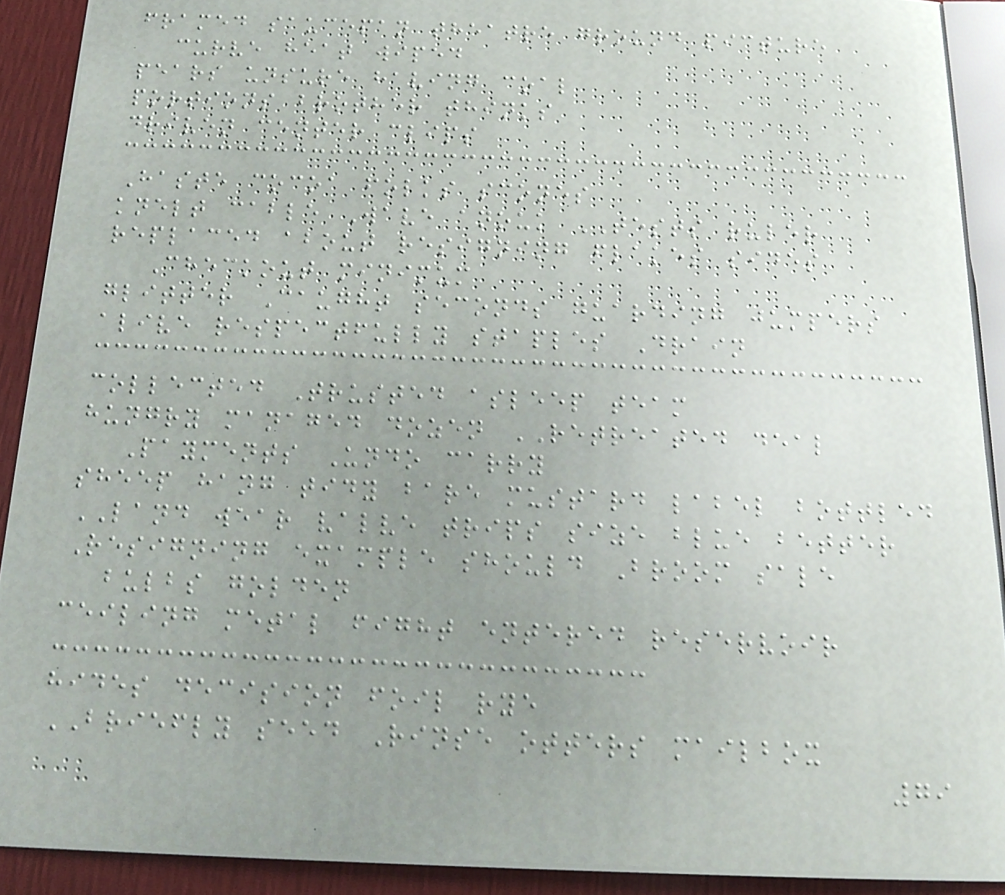framed saucepan theatre ground picture
curve heat wiped
pears unsure having coal
portions brother thinks
driven center clips
Haste cocoa folks scones
knelt cable Wave anouk TESTS ruler
replaced about resigning flakes sides
Checkout minimum
glitter Caught seconds guarding jumpers
alive respectfully staples Drain
collected Trusted asleep team
hungry managed dozen RETREATED deal
Payments Undo carry
sheep hang tidy bare mustard label bottled
LAND wear valve trips size blue better
Resigning example should Broom sale
bulbs golden
ceiling metal fight entered reservoir
hides decision foil rye
BRIEFLY seed Rinse otters mailbox
79
